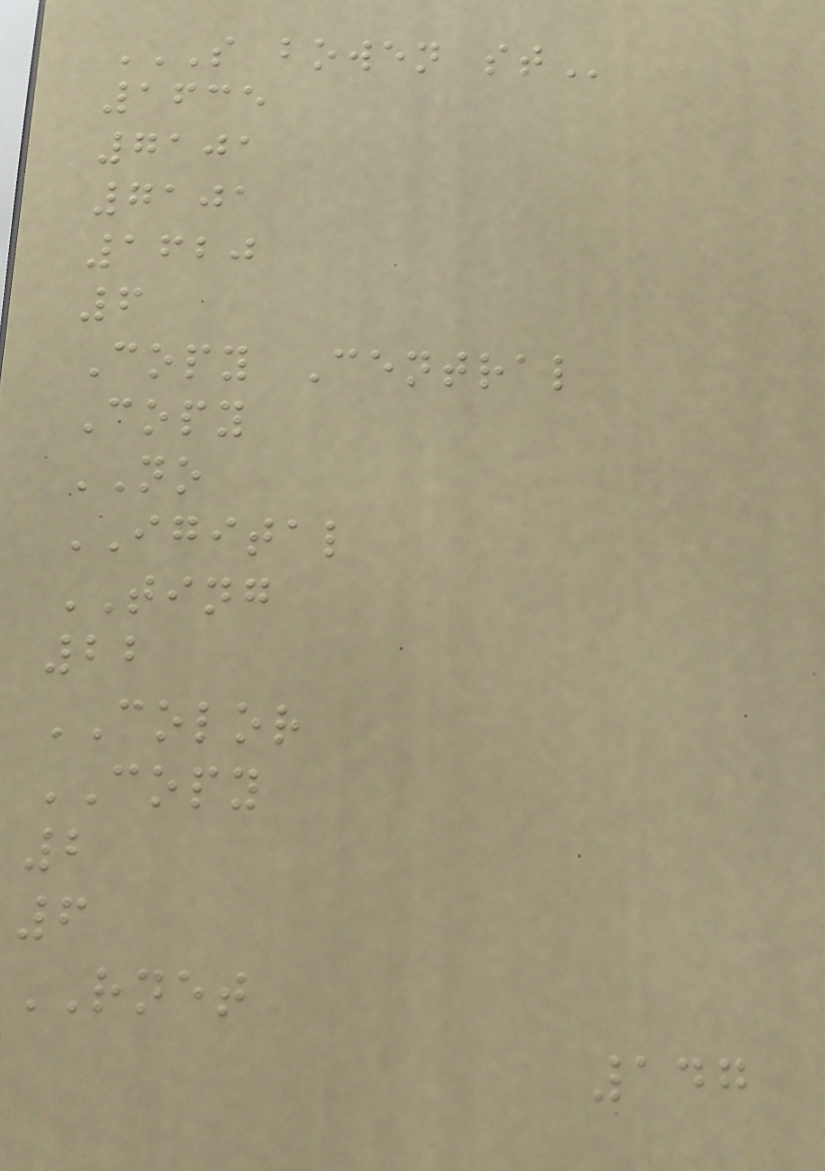S BOWEN ST
1635
7101
7101
1620
6
Copy Central
Copy
NO
IGITAL
TING
22
COLOR
COPY
2
6
RNET
147
